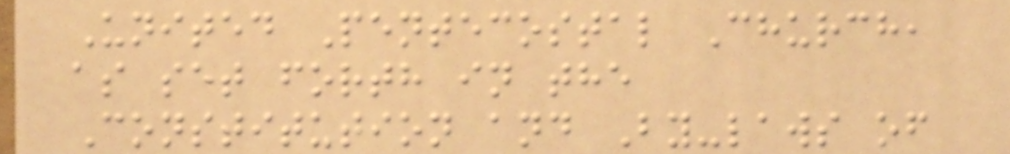United Pentecostal Church,
as set forth in the
Constitution and By-laws of
